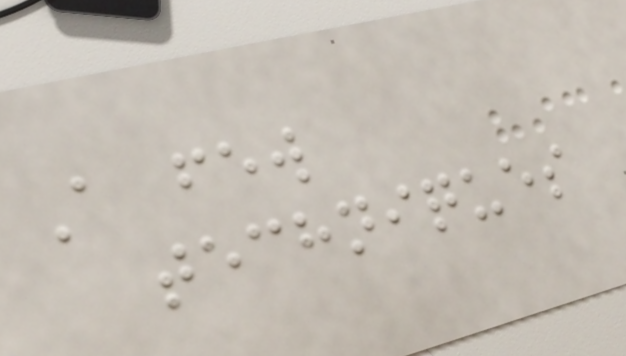A few
techniques
